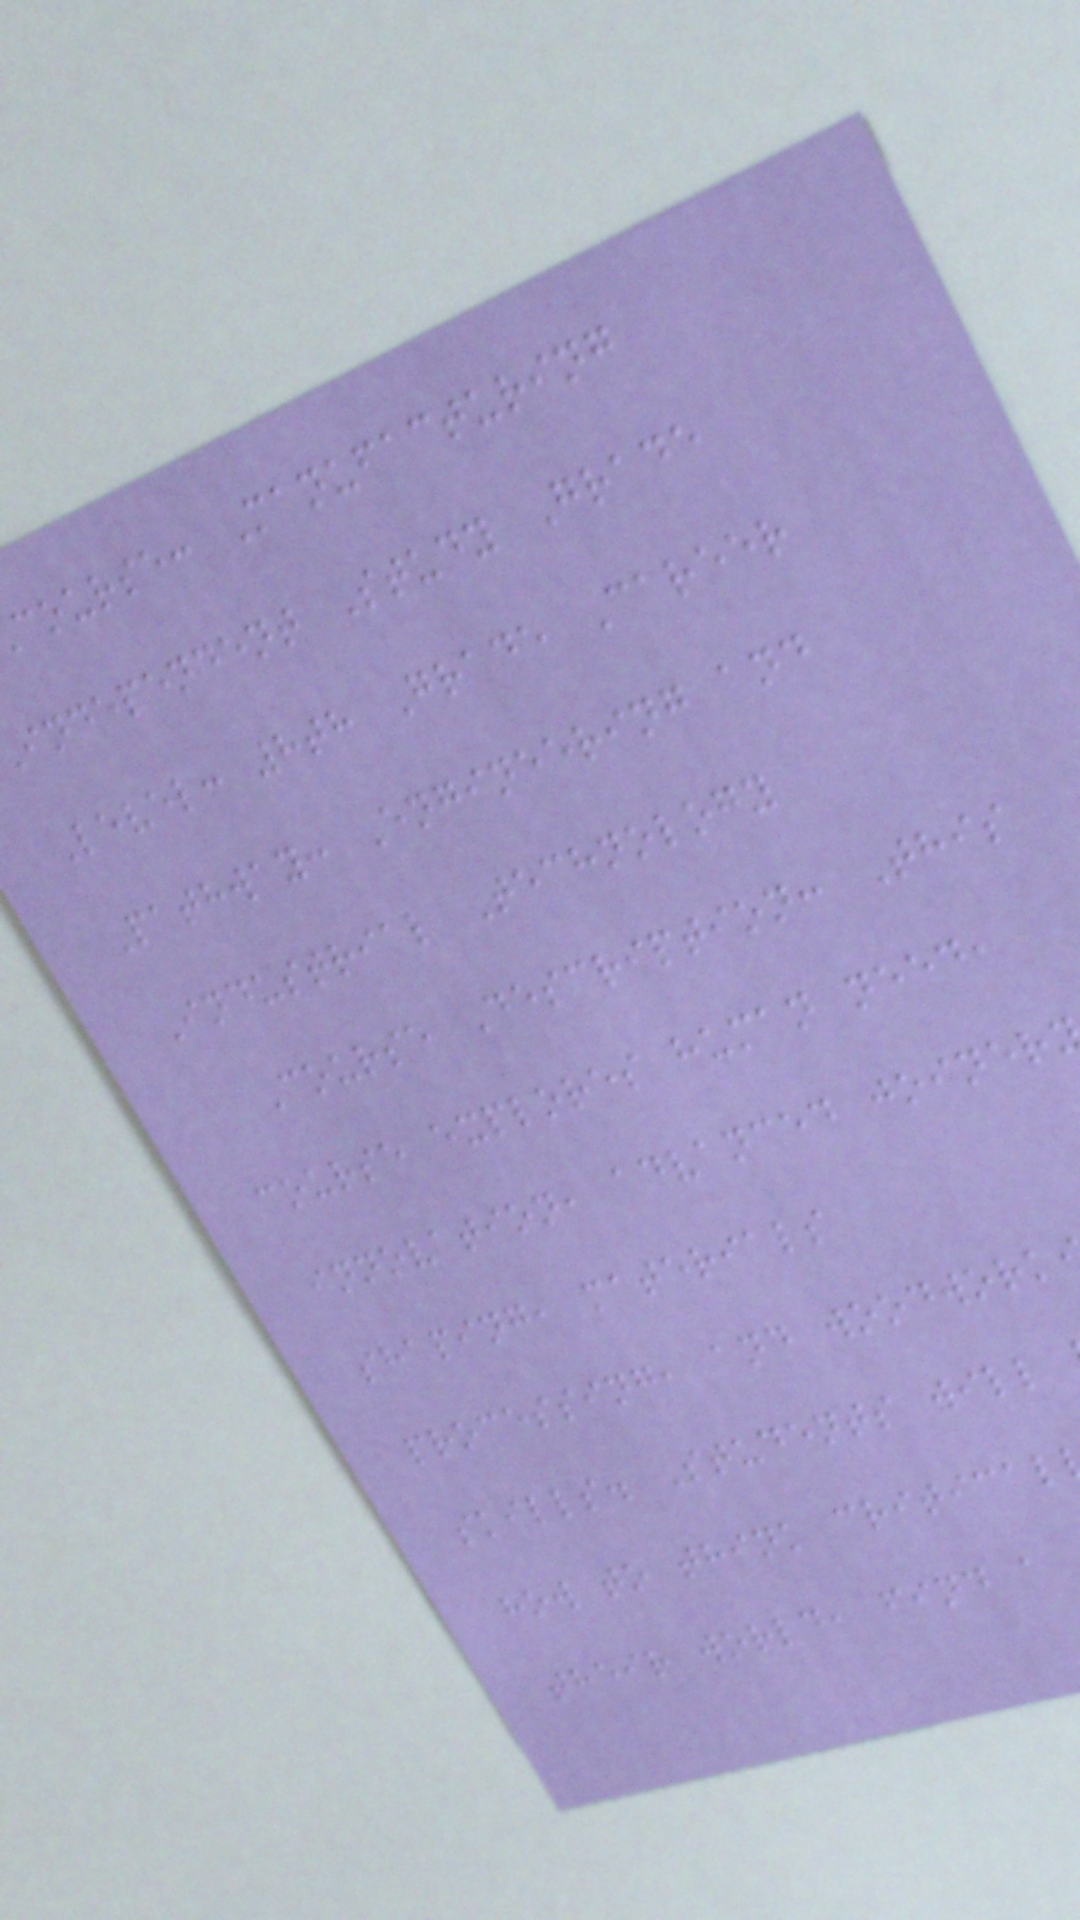course: Manufacturing
independent Study Grade
Level: 8th Grade Career
Pathway: Engineering and
Industrial Technology
Course Description: This
course explores human need,
innovation, advanced joiner
shaping, materials
processing, and woodwork
skills. Students will
how to think critical
their world, find a
